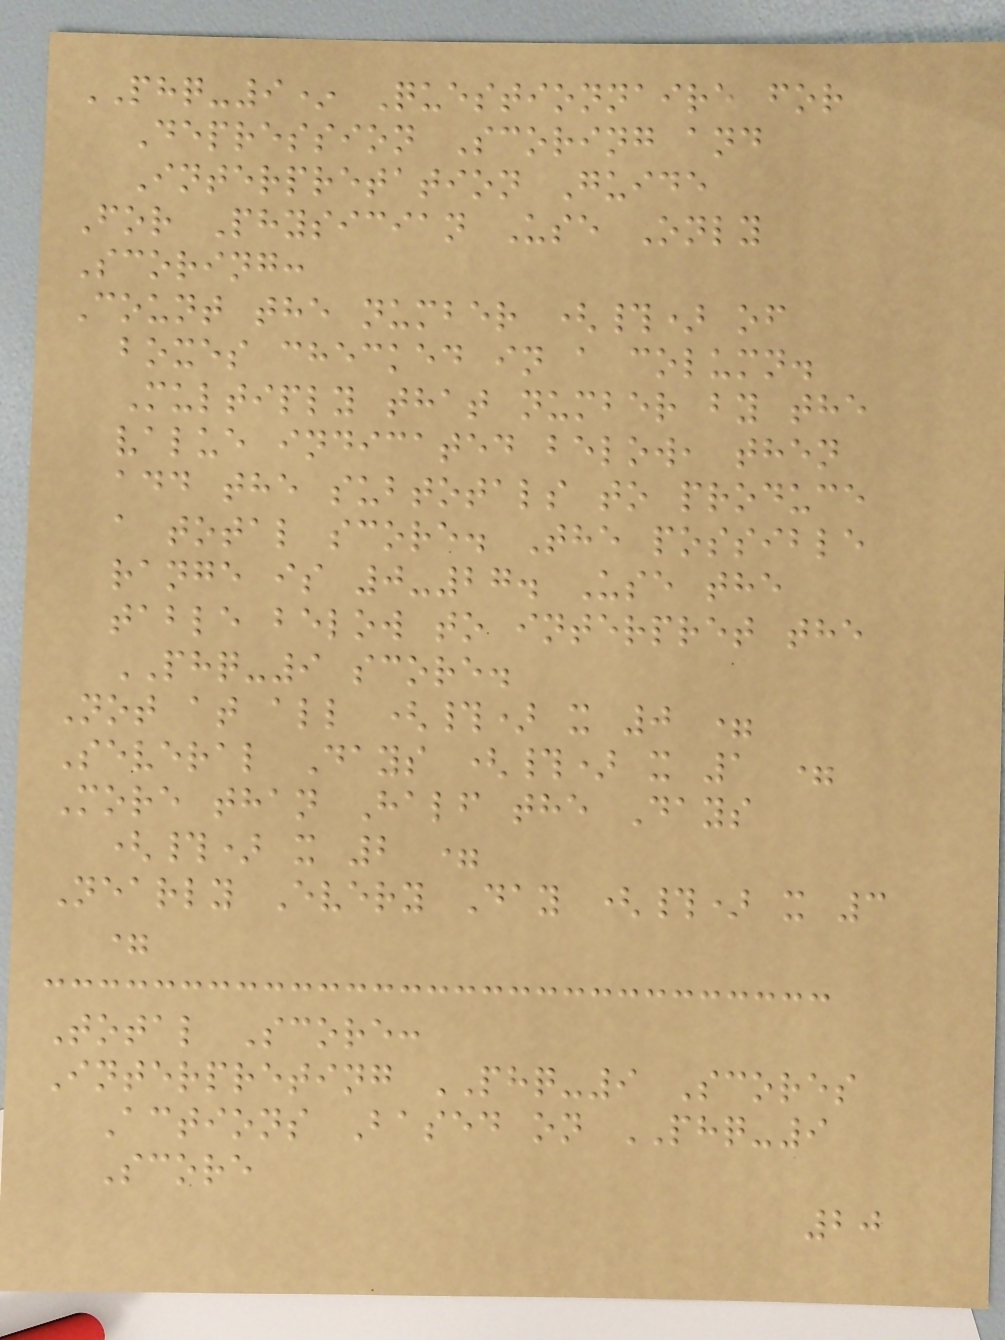PHQ-9* Questionnaire for
Depression Scoring and
Interpretation Guide
For Physician Use Only
Scoring:
Count the number (#) of
boxes checked in a column.
Multiply that number by the
value indicated below, then
add the subtotals to produce
a total score. The possible
range is 0-27. Use the
table below to interpret the
PHQ-9 score.
Not at all (#) x 0 =
Several Days (#) x 1 =
More than Half the Days
(#) x 2 =
Nearly Every Day (#) x 3
=
Total Score:
Interpreting PHQ-9 Scores
Actions Based on PHQ-9
Score
20
